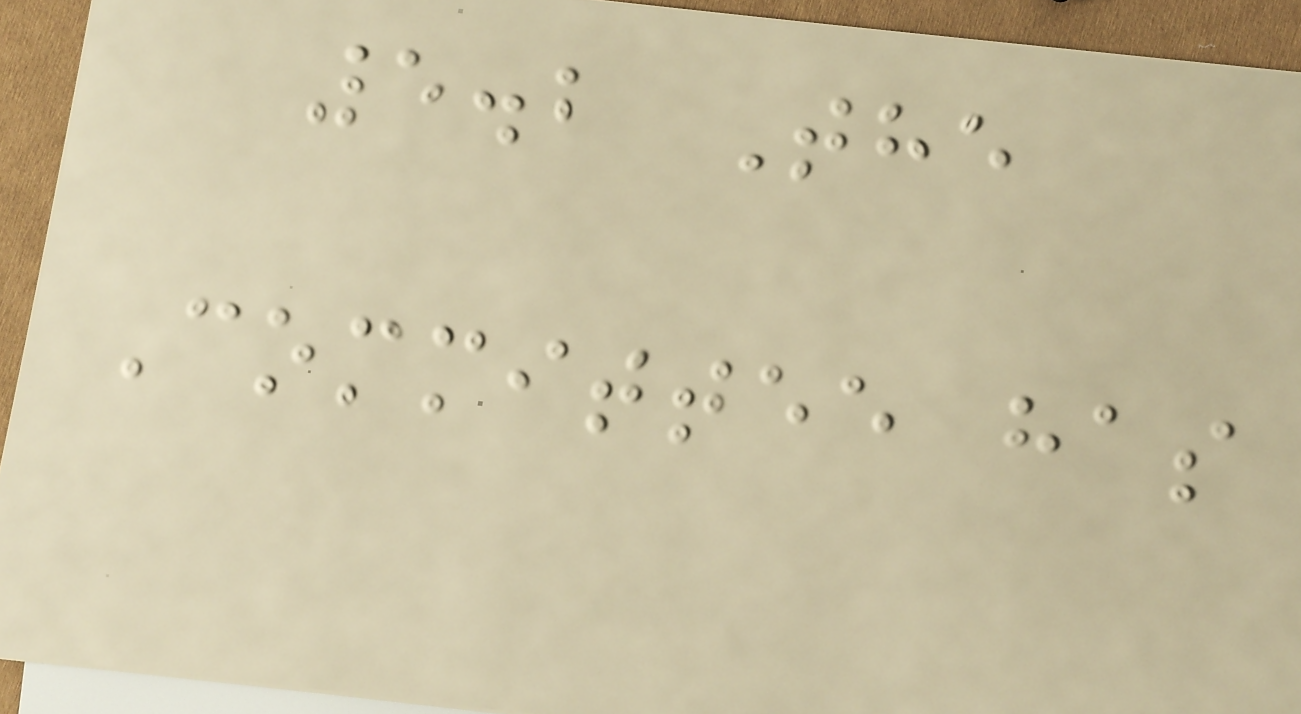5.2 The
Committee has
